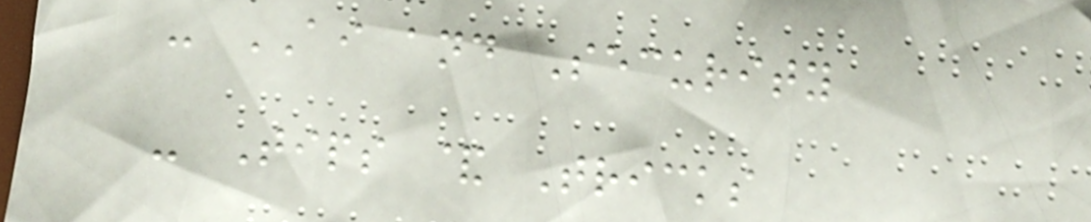- AI and Security
- Tips & Tricks
